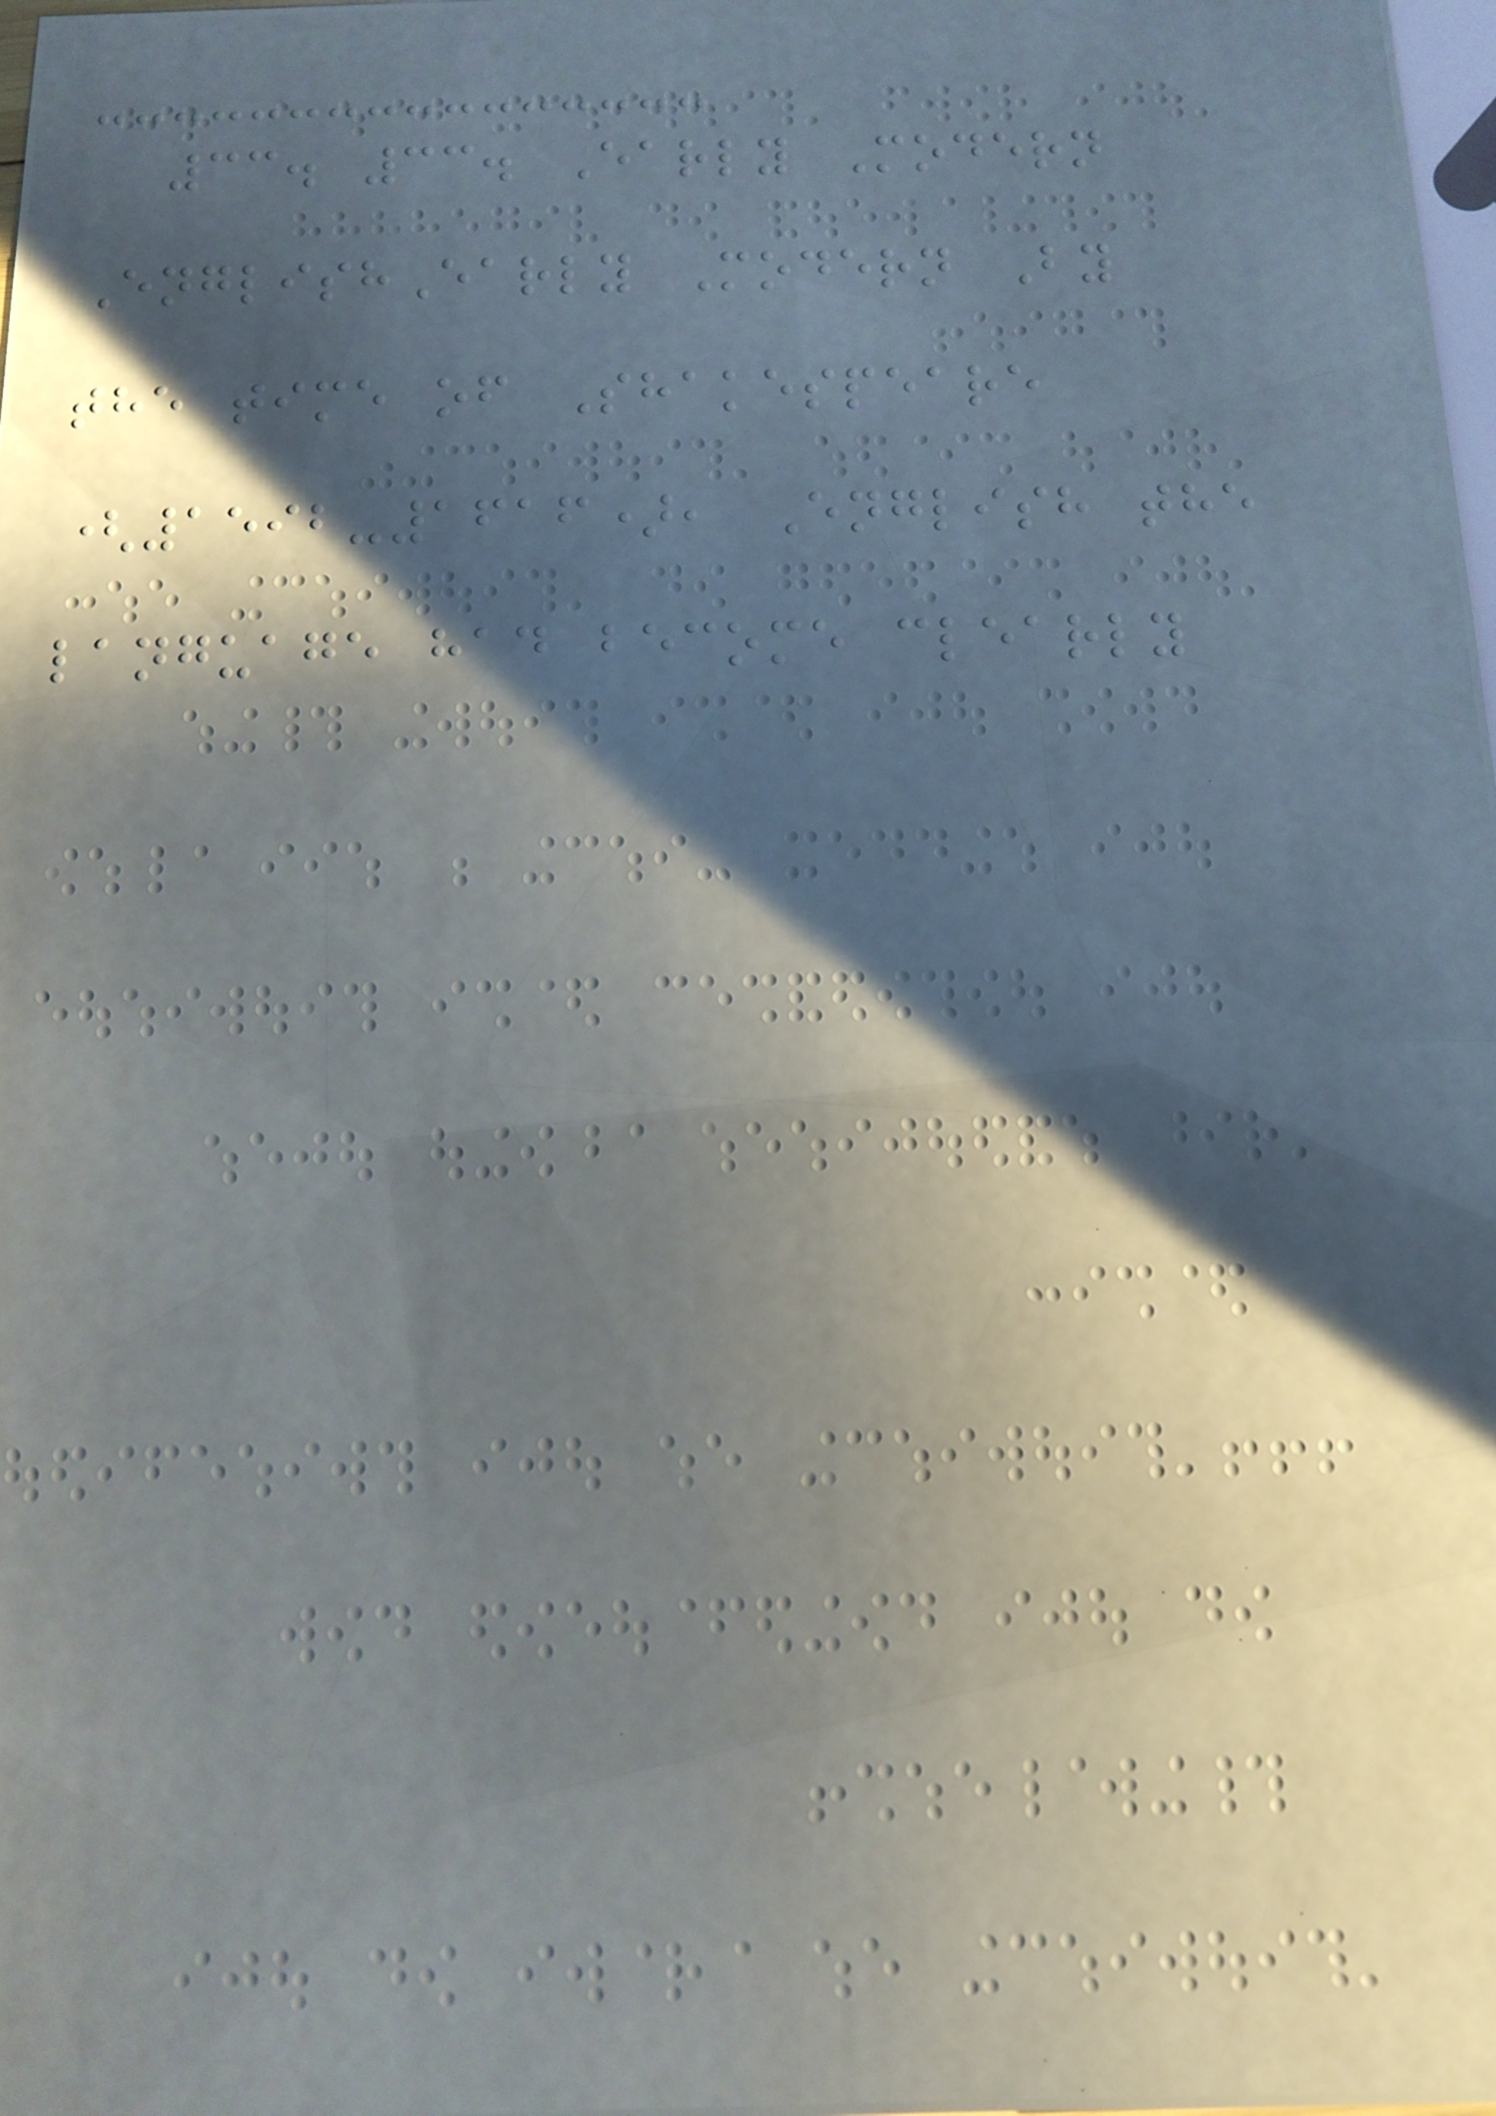33. 33. Early Modern
EnglishEarly Modern By
the time of Shakespeare
(1592-1616), English the
language had become clearly
